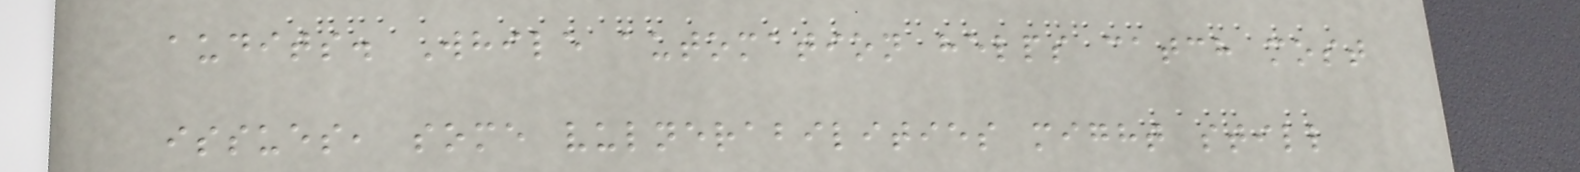audits. While automation helps catch most
issues, some vulnerabilities might still
